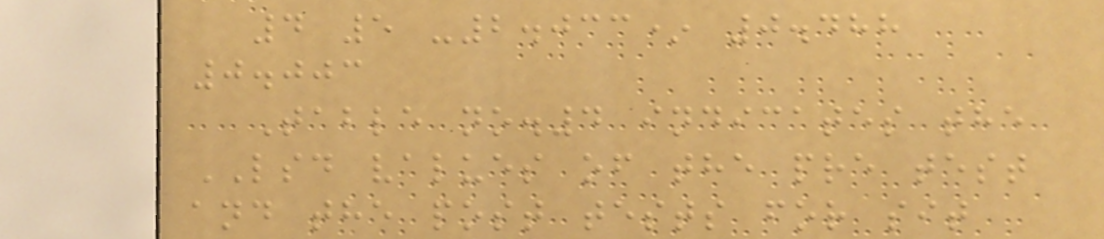4 5 -2.033* 0.488
0.003
Table no.4 indicates the
LSD values of the pre test
and the post tests for sit
